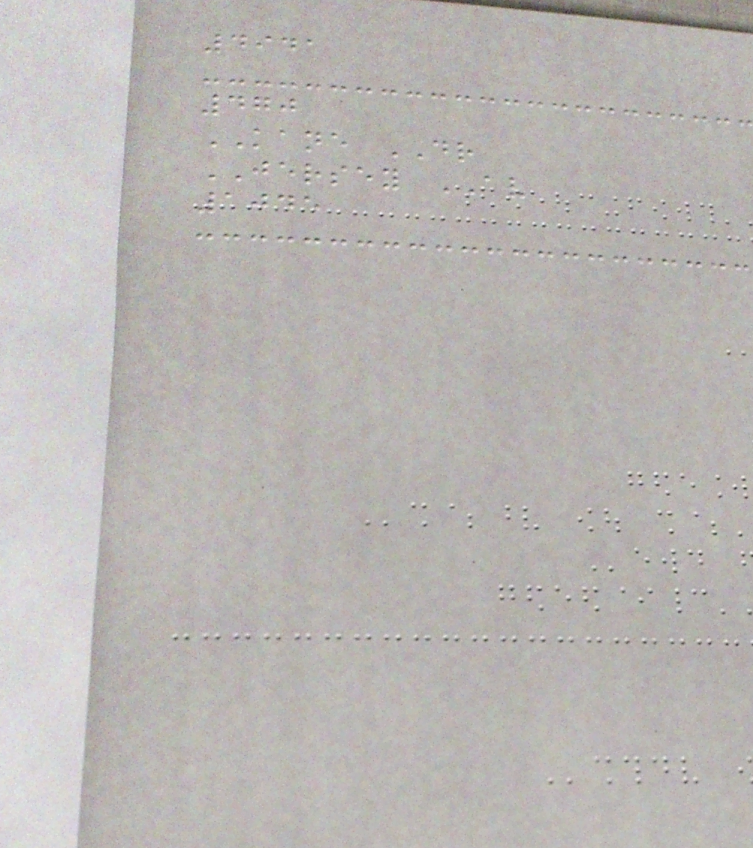4941
470
KANE DR
JERSEY AV
1045
